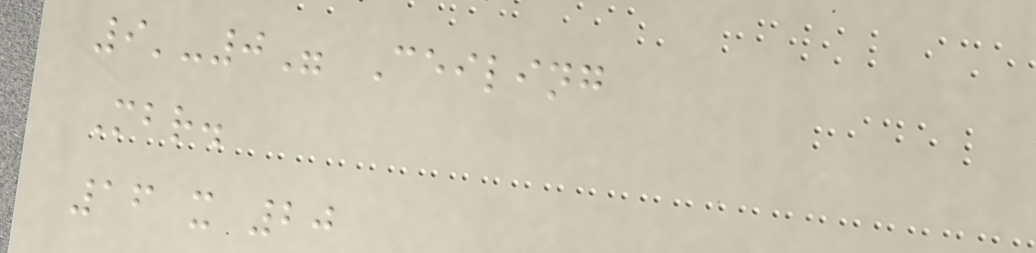9'-0" Ceiling
Mbr.
16 x 20
